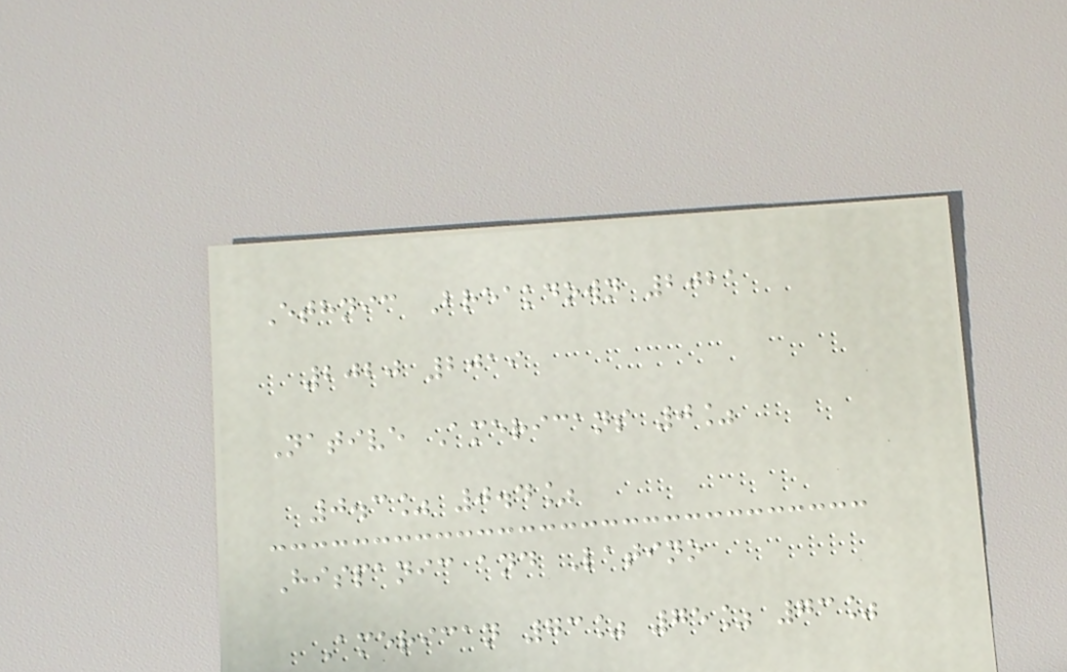Ethnic Breakdown 2021
2020 2019
Native Americans 0%
0.3% 0.4%
Hispanic and Latino
American 73% 75% 73%
